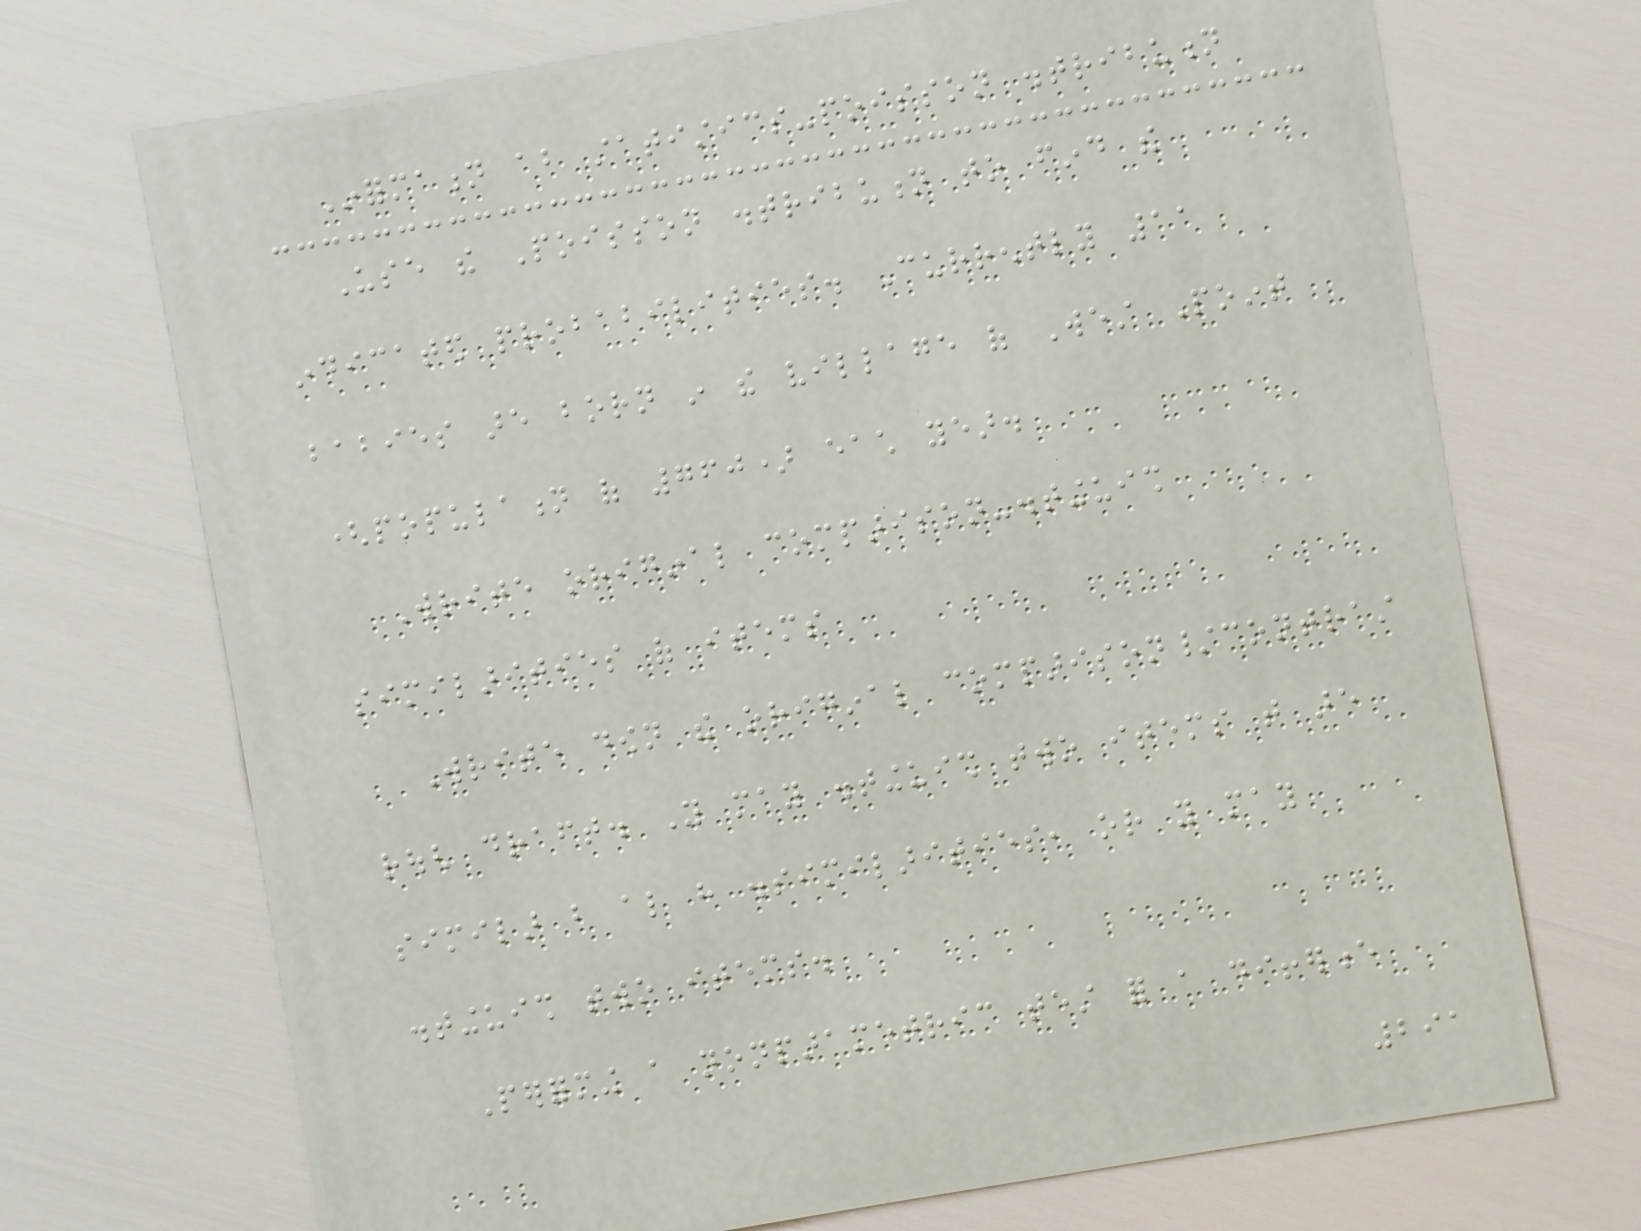Information about statistics-poisson distribution
Use the Poisson distribution to find the
indicated probabilities. Currently 11
babies are born in the village of West Point
(population of 760) each year.
Write original comparison-distinguish
similarities of items
Write down the original comparison/contrast
rough draft. You may distinguish two items that are
similar but also have dissimilarities, or you may
distinguish two items.
Performing a nonparametric test for a difference
291
